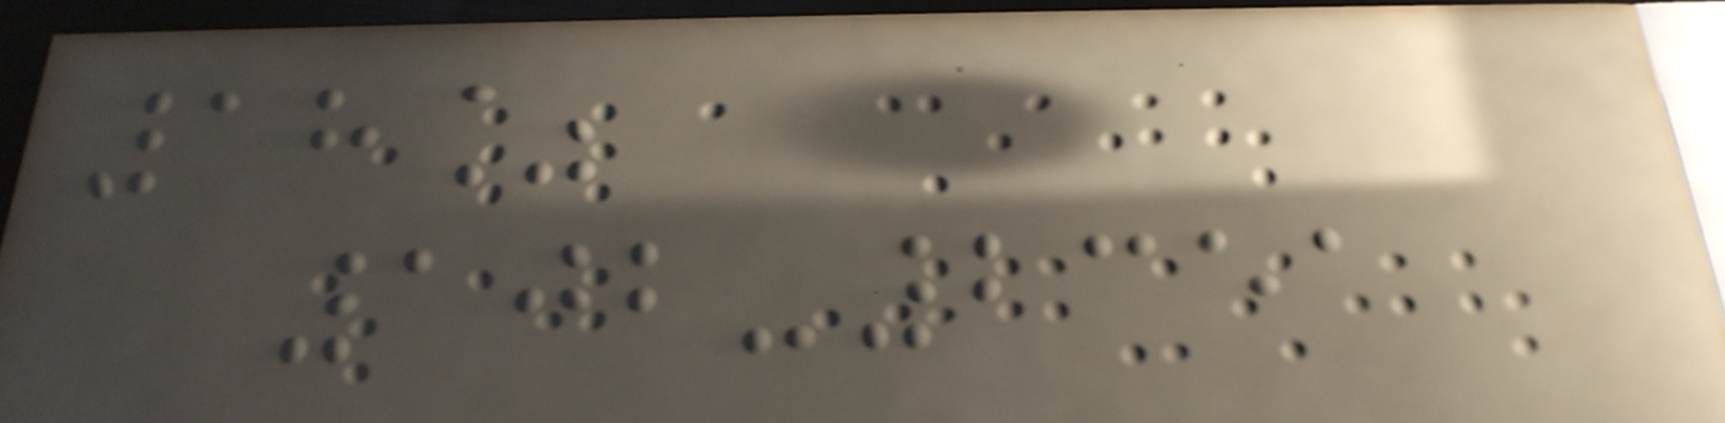18%
102-2351
